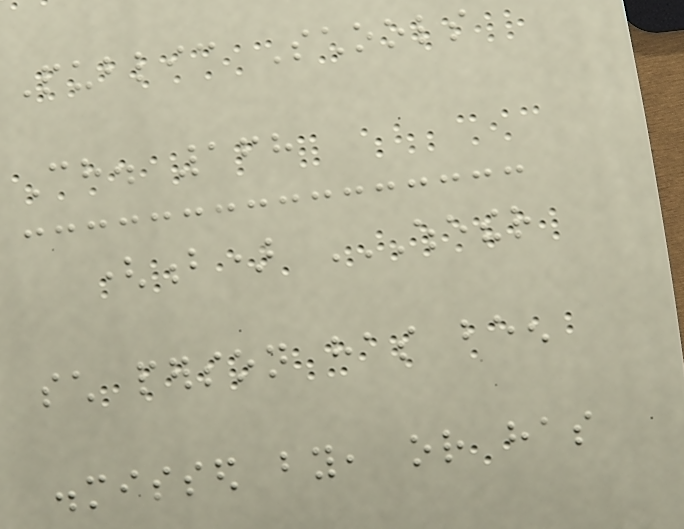Public Schools
Ch. 168
(b) WHETHER
SUCH PERSON HAS BEEN
DISMISSED BY, OR HAS
